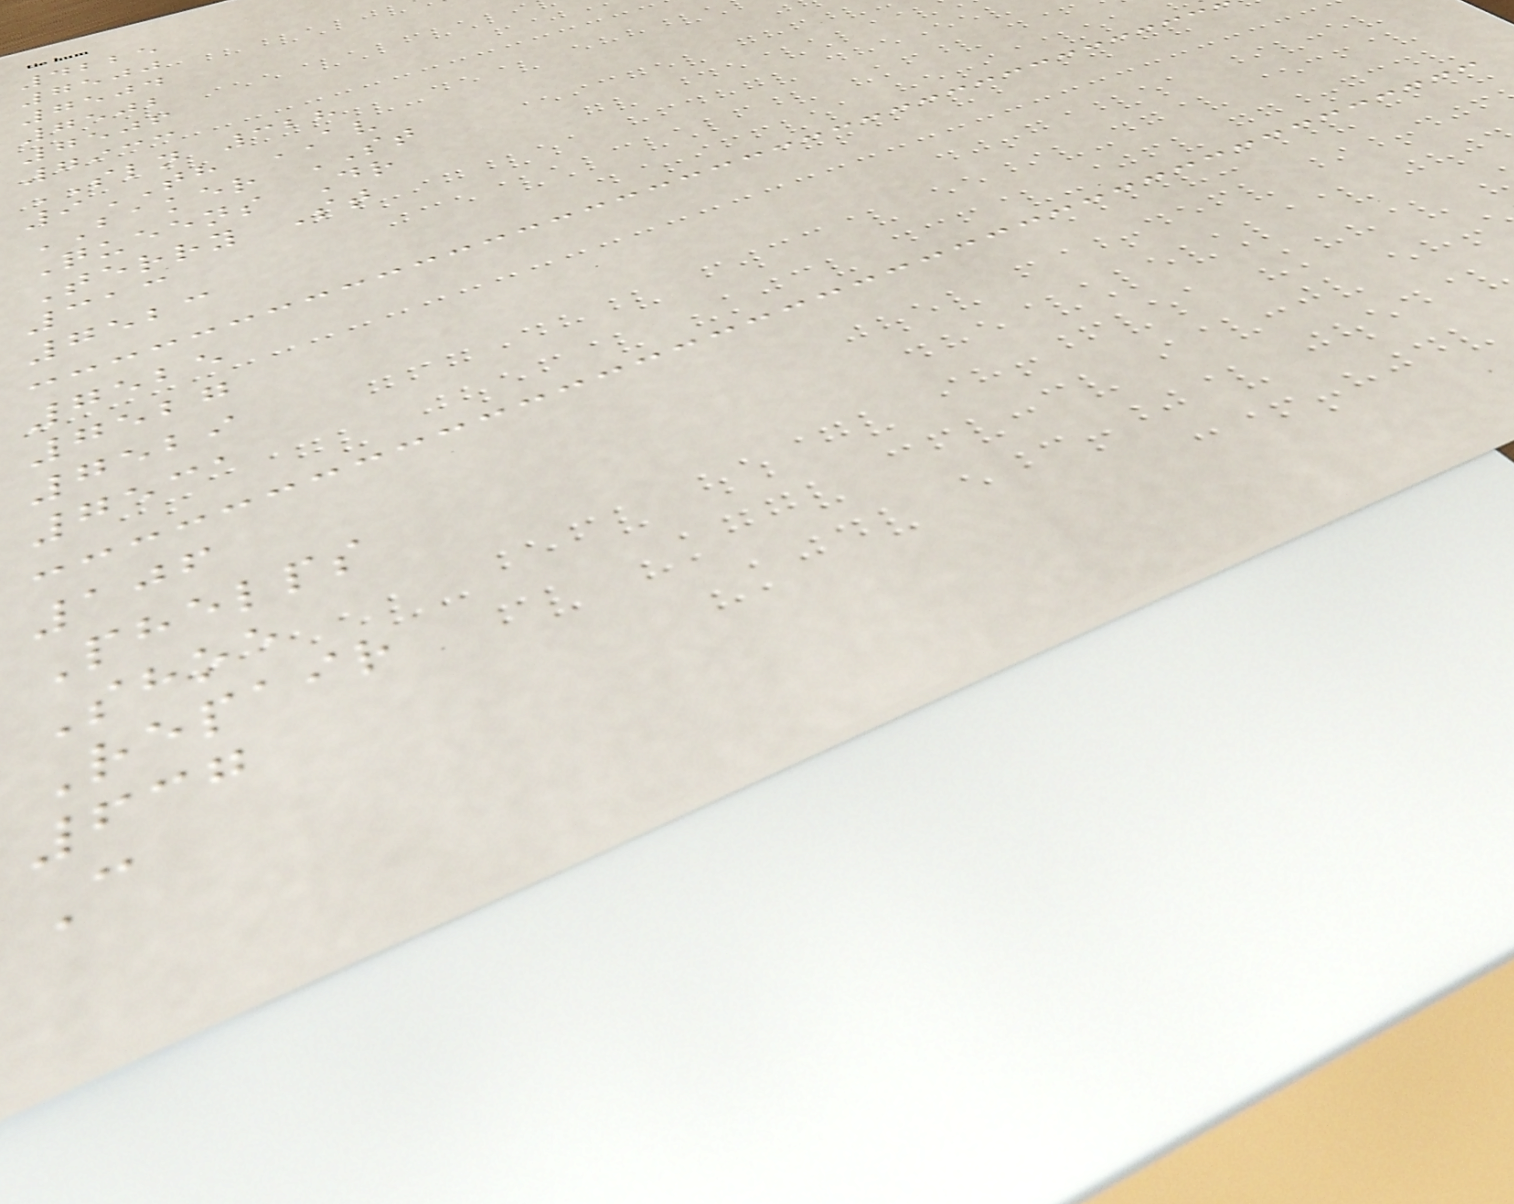4225
7500
7504
7502
7506
7933
SLN 328
9TH AV
BAKER ST
Queens Dr
Terry St
313
7523
7525
7527
7529
7531
106
Phelps
Shoe
Repair
637
C
